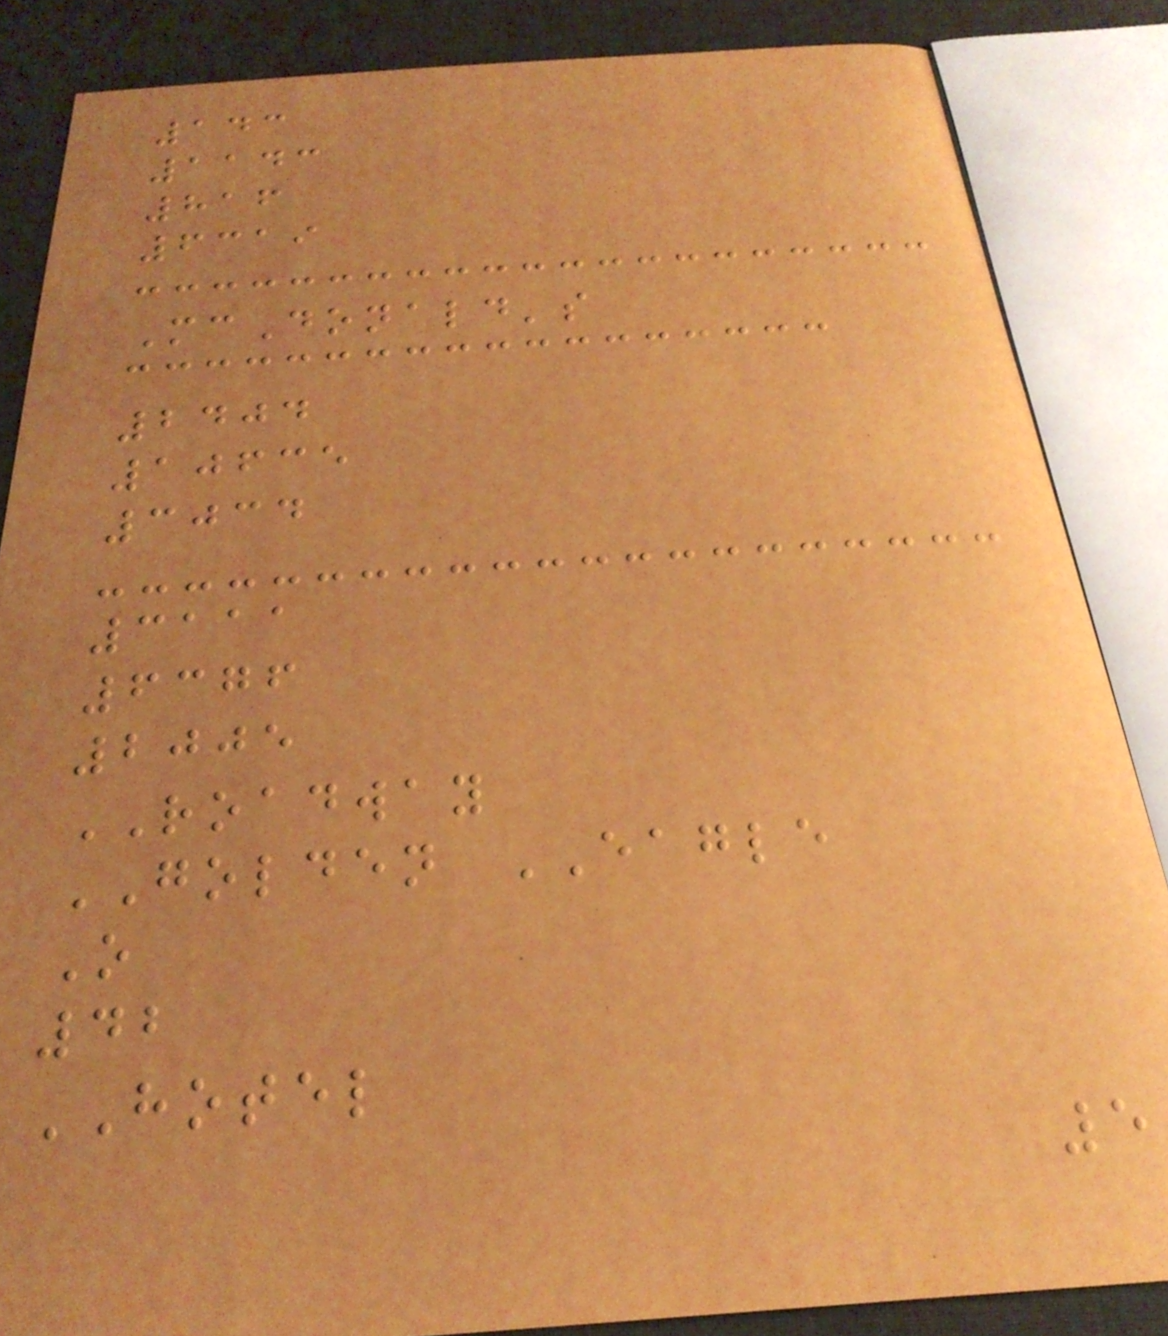143
1143
816
6319
McDonald's
2404
10635
3034
3111
6376
2005
ROADWAY
GOLDEN EAGLE
O
42
HOTEL
5
